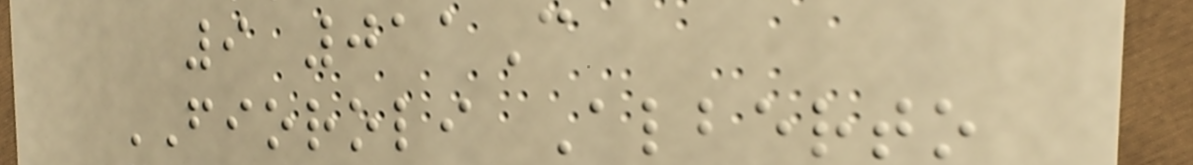9 011C
FIOROLI Alberto
